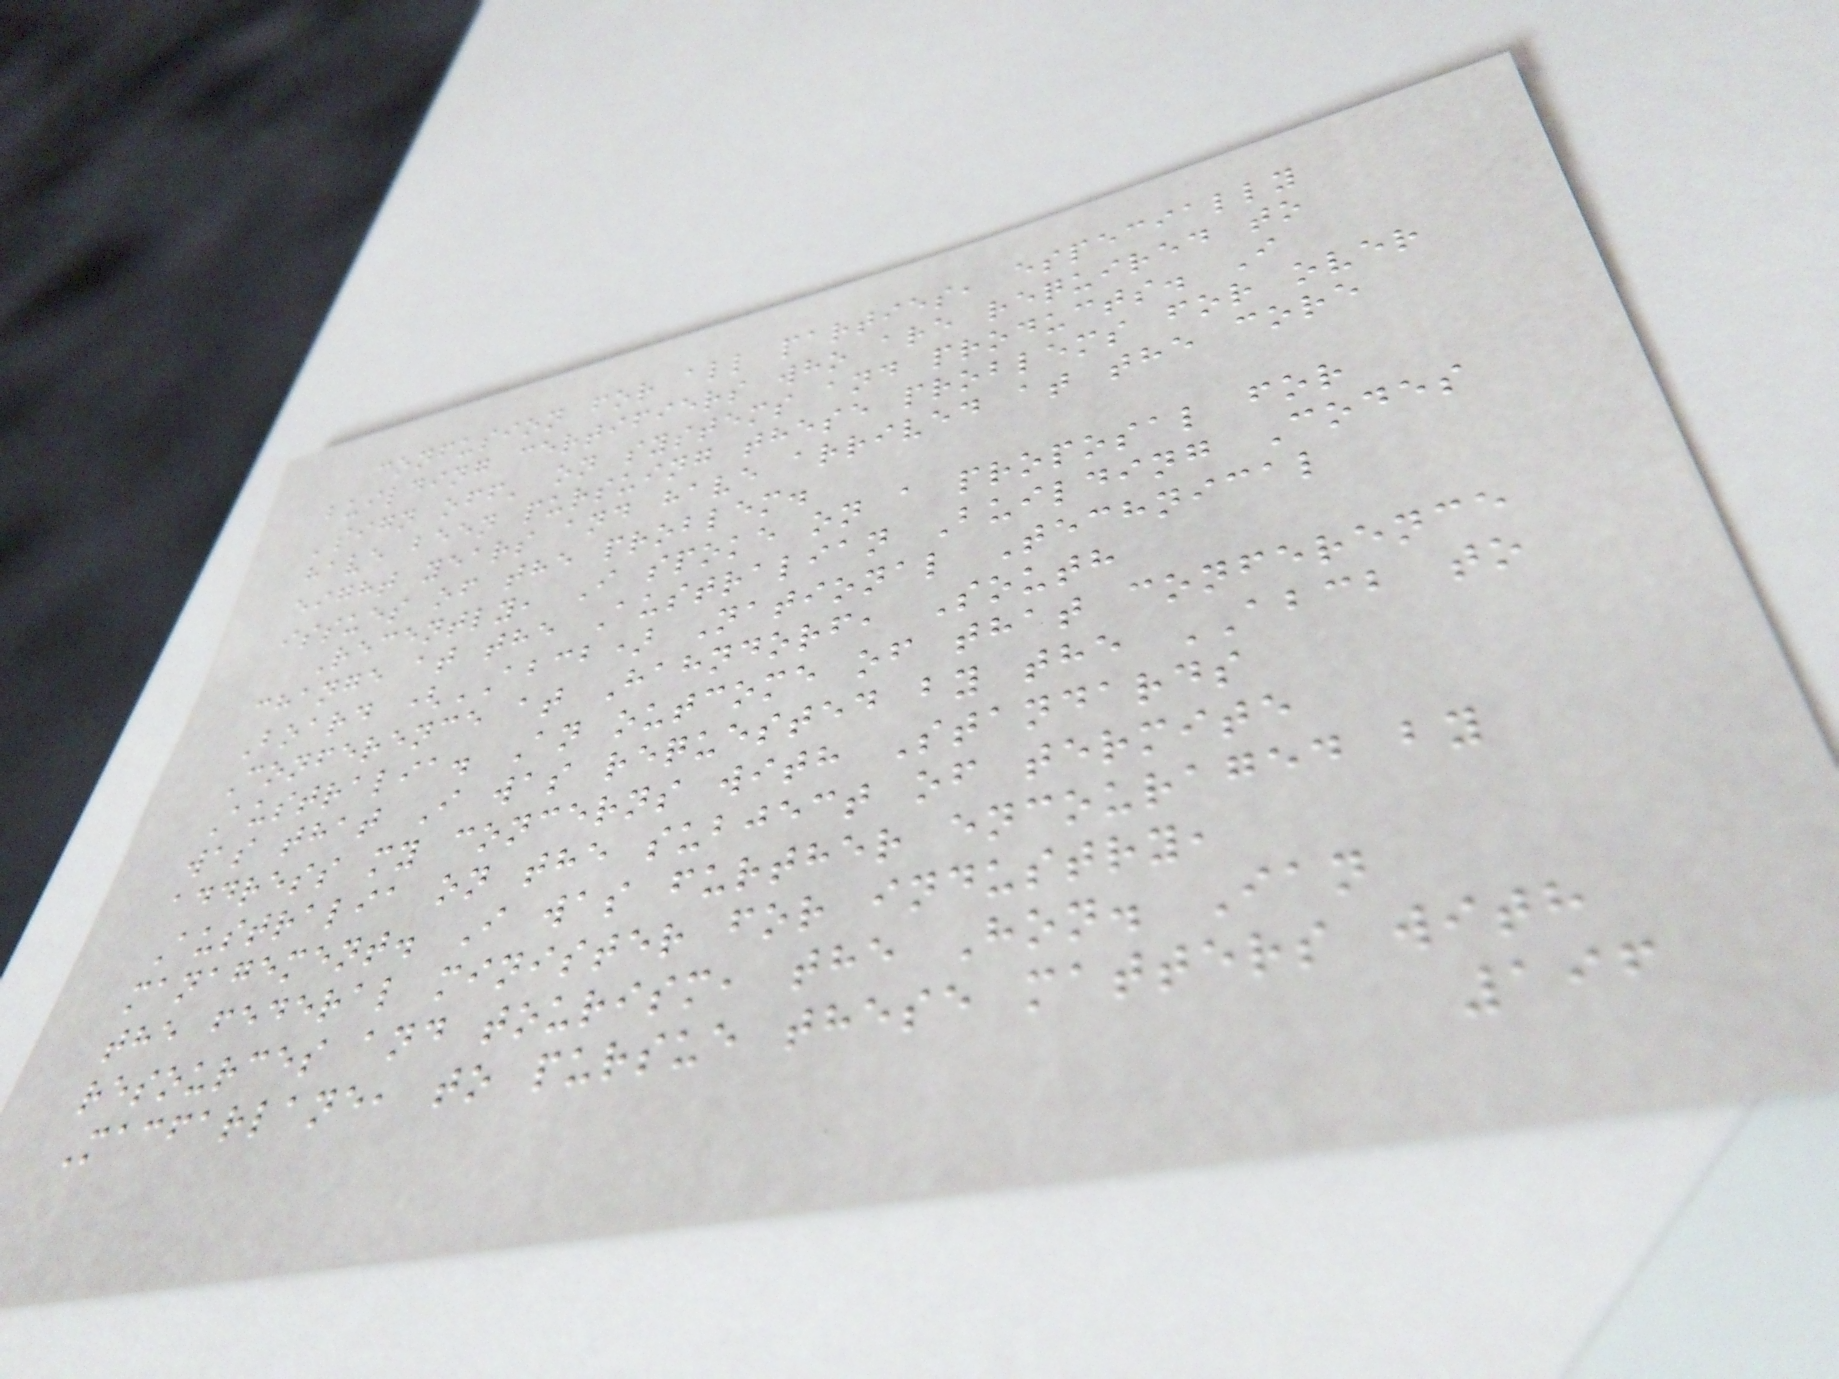confusion for all parties, especially
building certifiers who are required to
'sign off' on systems and products. I
have been pursuing these problems for over
eight years and have arrived at the core
issues of the problem.
Recently, I spoke on a proposal for
change at the Australian Building Codes
Board (ABCB) National Technical
Conference at Hahndorf, South
Australia. An outcome of that conference
was that I was requested by the ABCB to
address my concerns with Standards
Australia on the subject of termite
management. I was further encouraged by
the federal minister for industry,
resources and tourism, the Hon. Ian
Macfarlane, to pursue these matters with
196
